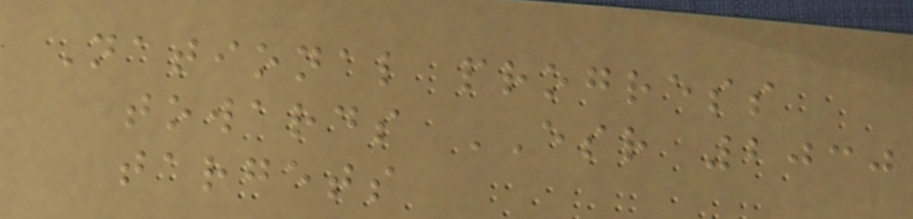National progress
towards ESR 2030
targets
